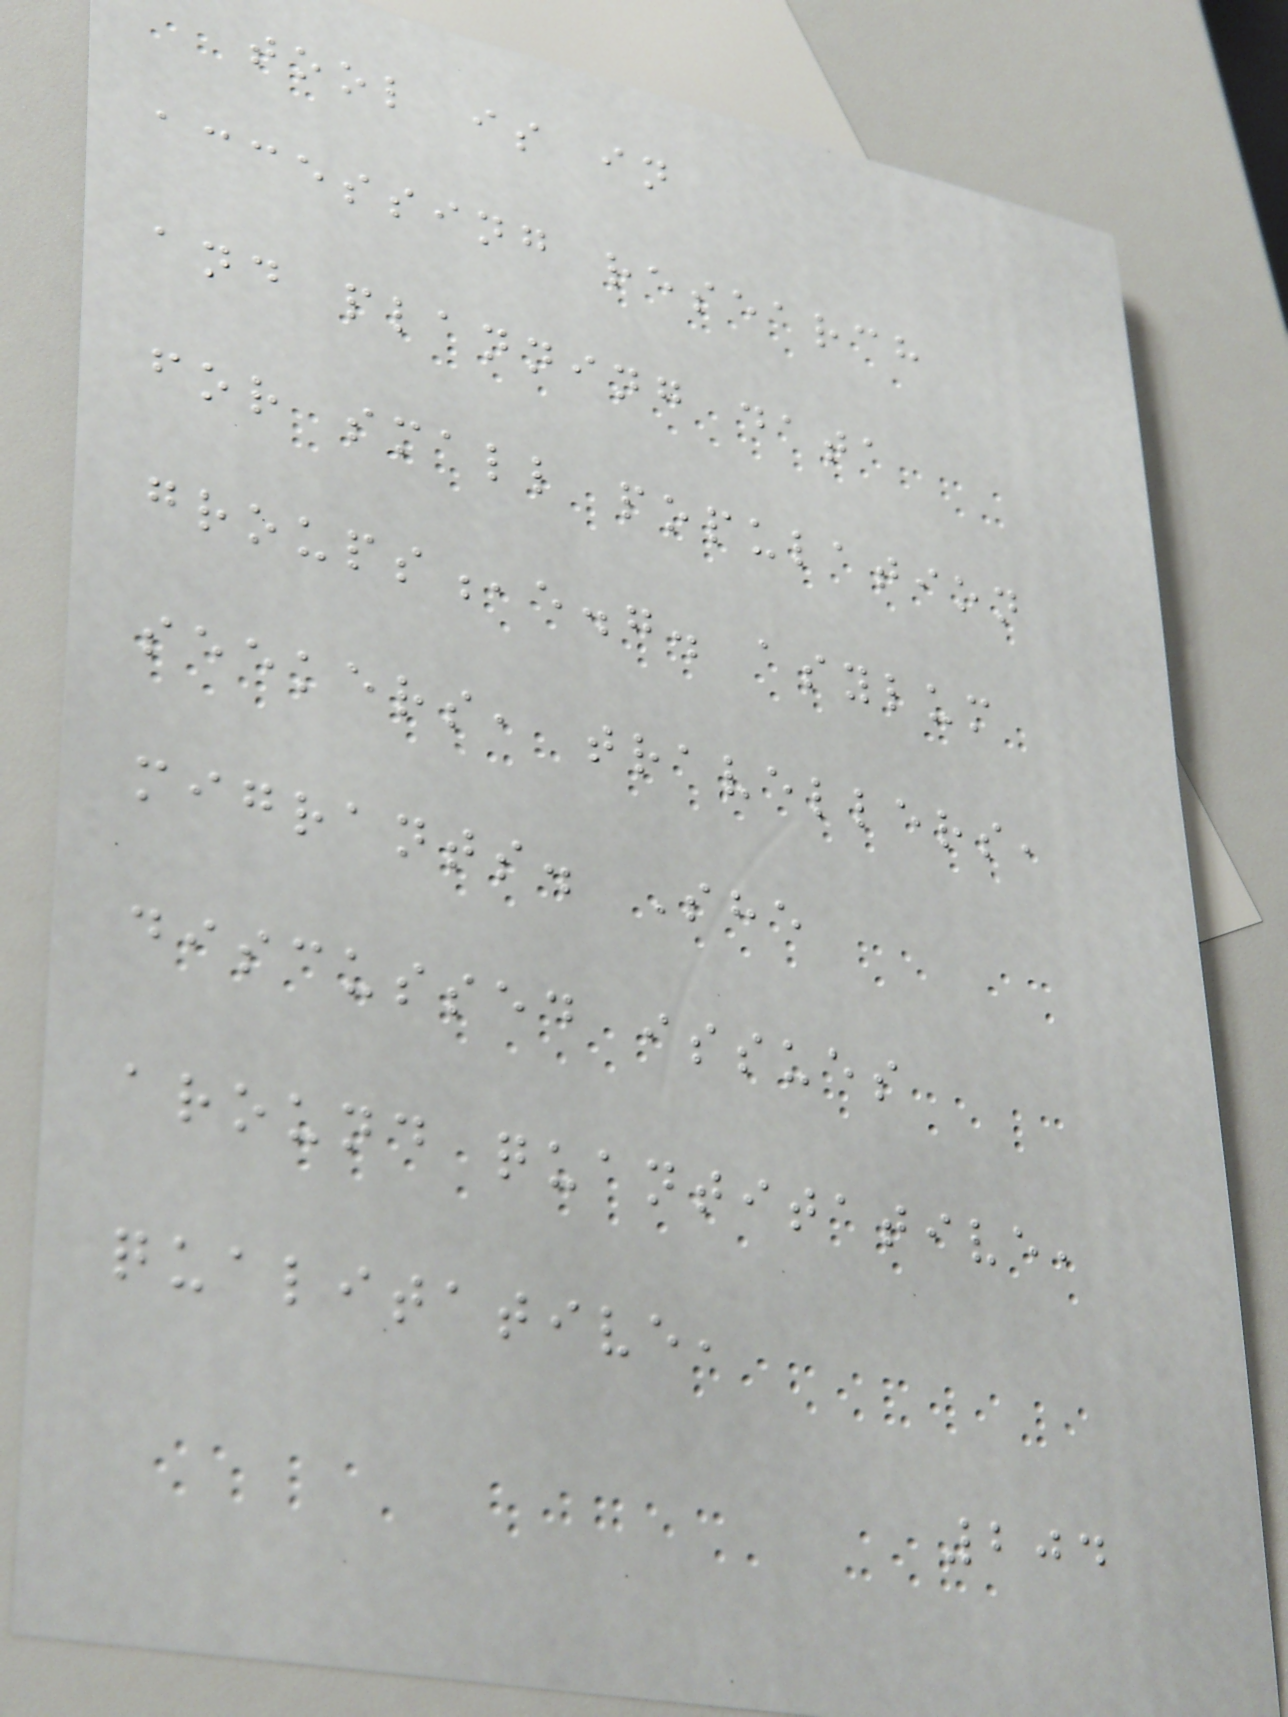tool is in
accessing research
and planning data
for small population
groups,e.g. asylum
seekers, travellers,
migrants. She
discussed issues
around quantitative,
qualitative,
204
